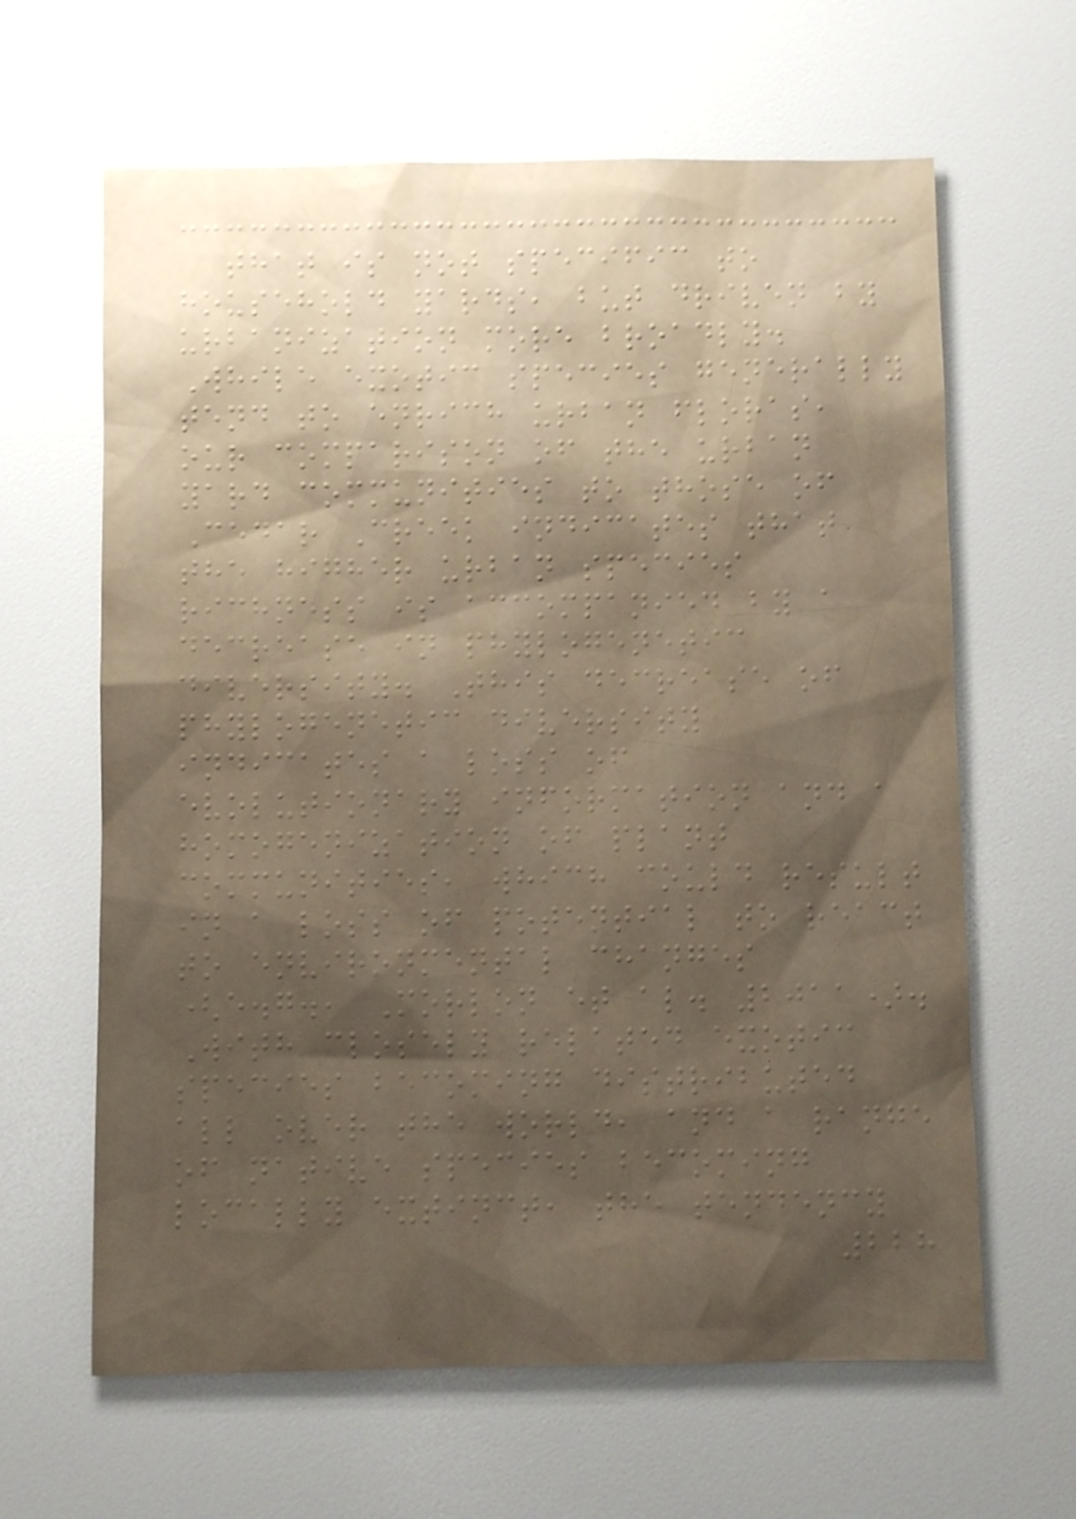that is not specific to
household yards, but driven by
urbanization more broadly.
While exotic species generally
tend to enrich urban floras,
our comparison of the urban
yard communities to those of
Cedar Creek indicates that
the higher urban species
richness is accompanied by a
decrease in phylogenetic
diversity. This decrease of
phylogenetic diversity
indicates a loss of
evolutionary information and a
homogenization of plant
communities, which could result
in a loss of potential to react
to environmental changes
(e.g., Morlon et al. 2011).
With closely related exotic
species becoming distributed
all over the world, and a range
of native species becoming
locally extinct, the tendency
228
